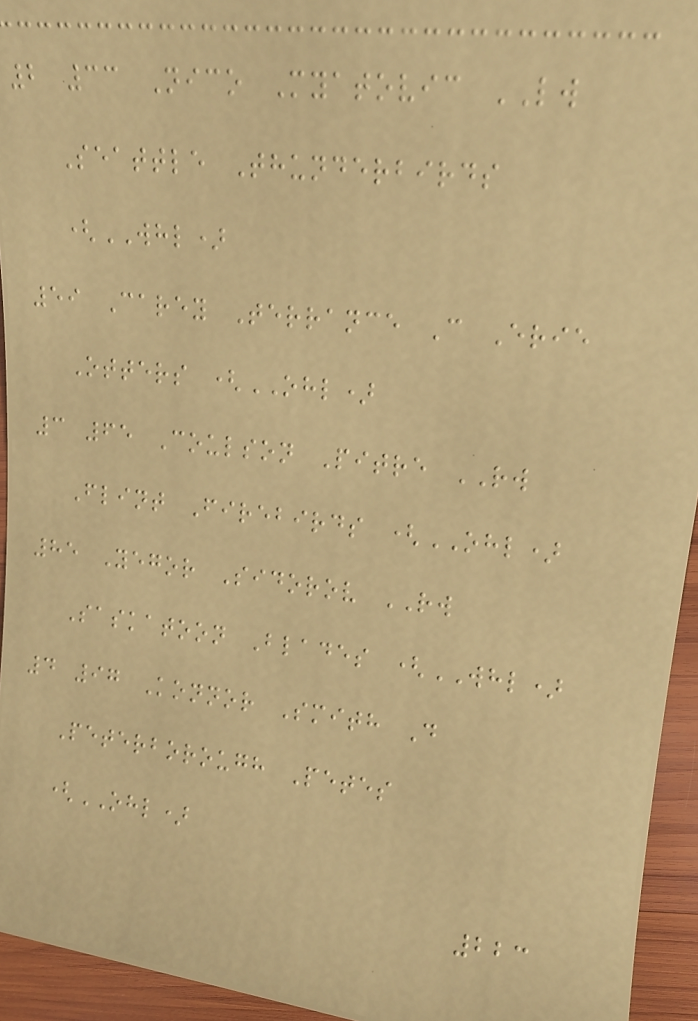2 33 Nico Myatovic LW
Seattle Thunderbirds
(WHL)
59 Carey Terrance C Erie
Otters (OHL)
3 65 Coulson Pitre RW
Flint Firebirds (OHL)
85 Yegor Sidorov RW
Saskatoon Blades (WHL)
4 97 Konnor Smith D
Peterborough Petes
(OHL)
223
